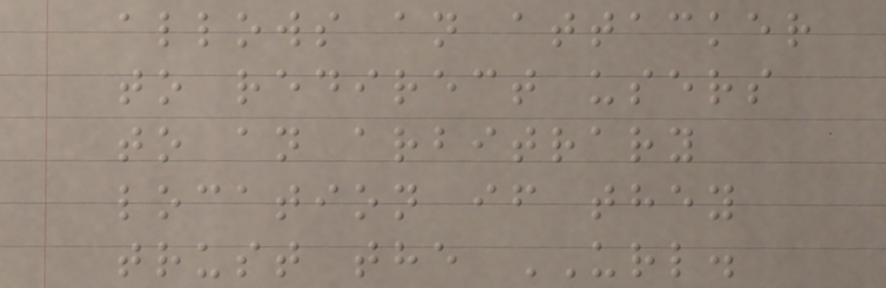allows an attacker
to redirect users
to an arbitrary
location if they
trust the URL.
